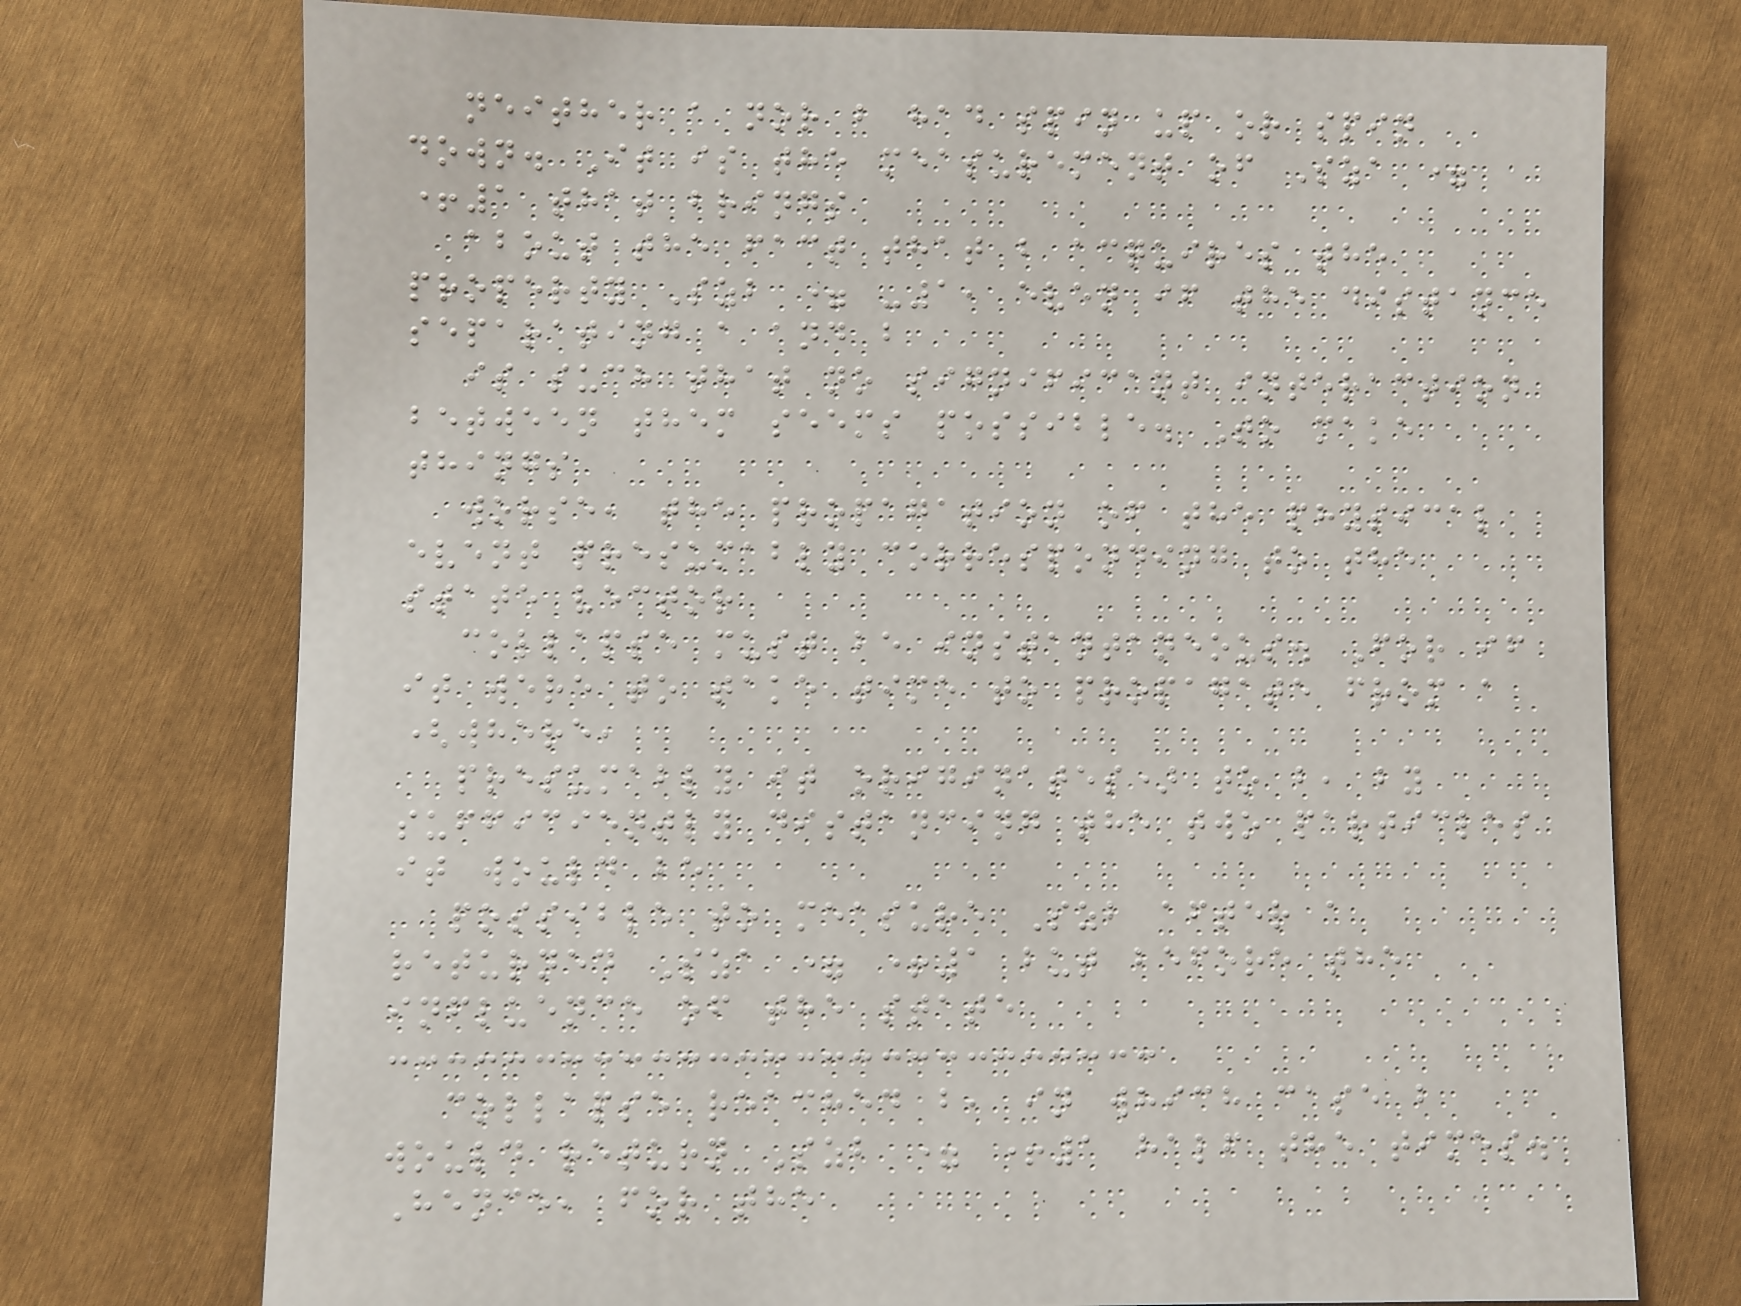neither a nor b had spin up or spin
down. It is the measurement of Sza =
+1 that brings
about the fact that b acquires the
property Szb = -1, even if the distance
separating a and b
is such that no significant interaction
between them seems possible. To make
things
worse, the propagation of the physical
event presumably corresponding to the
state vector
collapse must be instantaneous. For if
it were to take time to propagate from a
(where,
presumably it originates) to b, by
sufficiently distancing the two particles
it would be
possible to measure Szb after a
returned Sza = +1 but before the
influence of the state
collapse reached b, in which case b
would return Szb = +1 half the times.
Hence, for the
